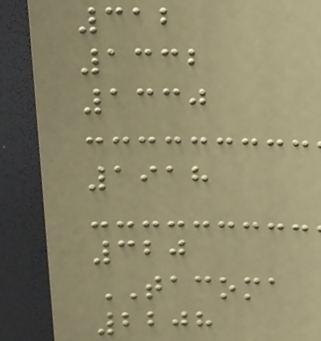312
1332
1330
1918
320
TACOMA
2208
